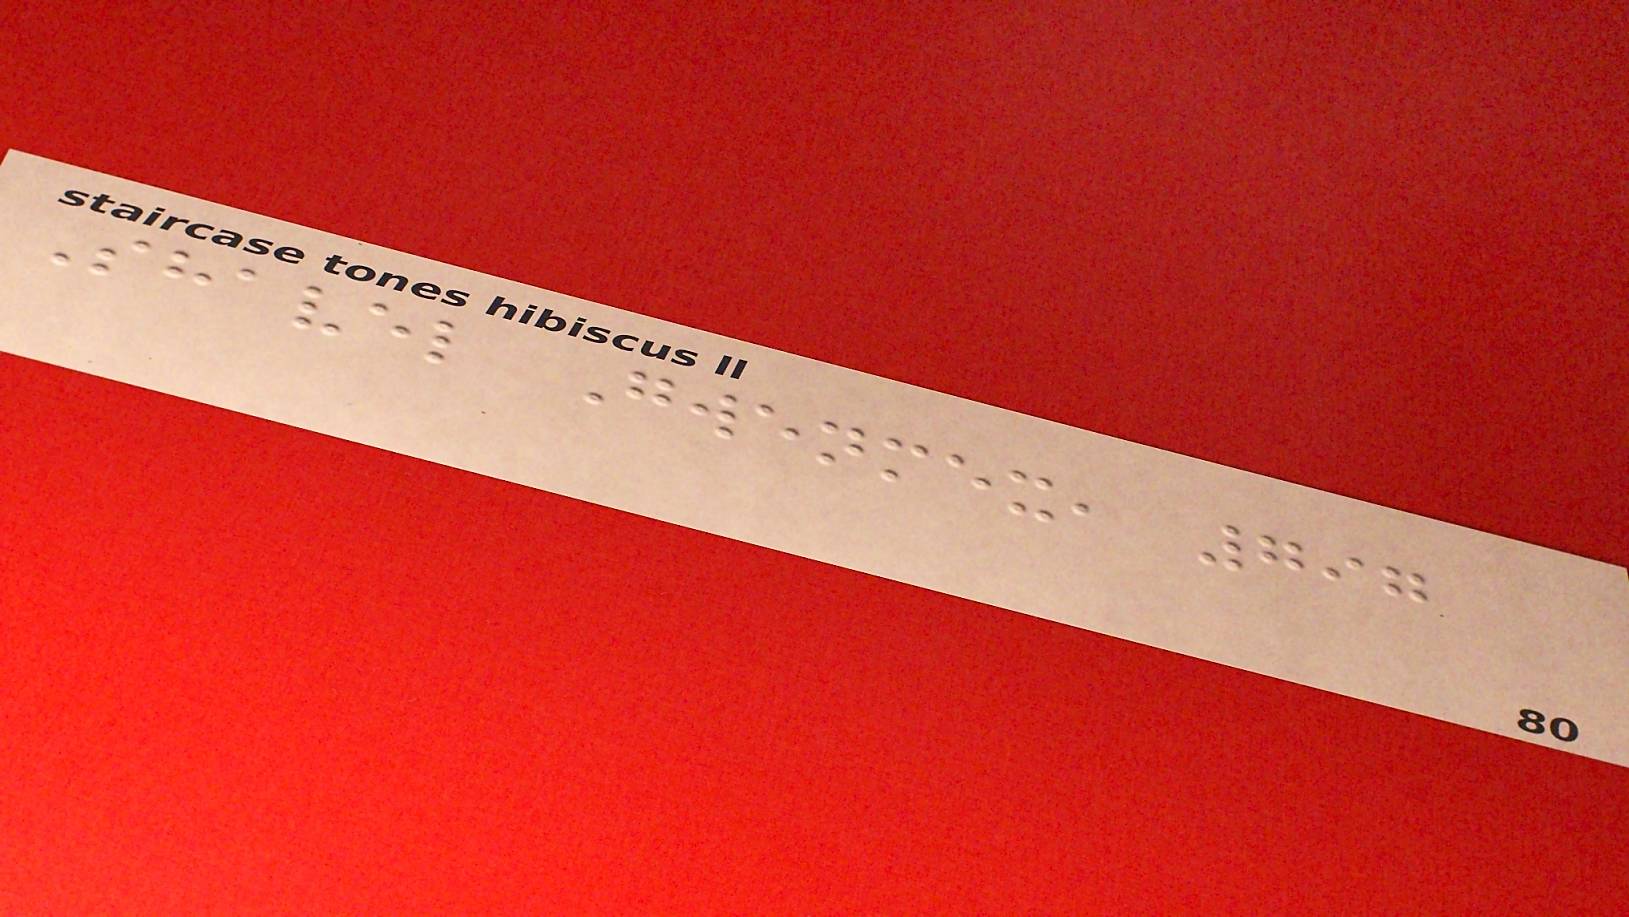Shavel Gwenmex, 797
